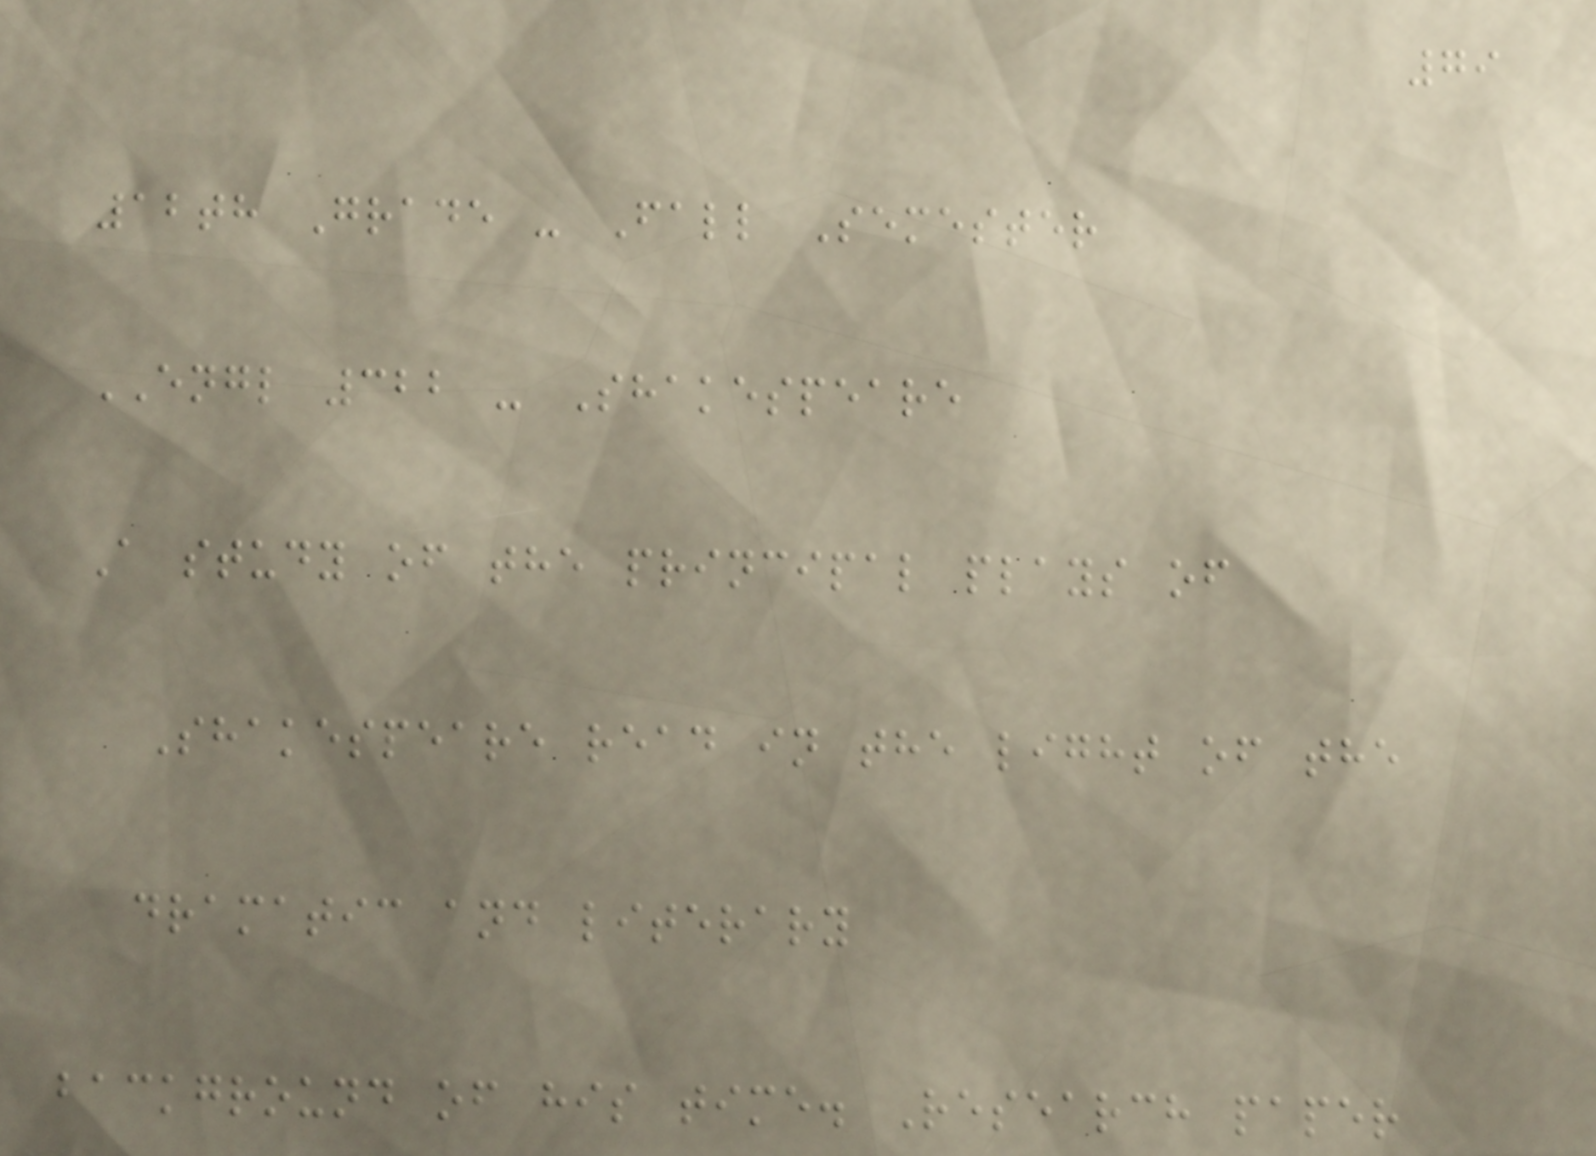79
12th Grade - Fall Semester
ENGL 322 - Shakespeare
A study of the principal plays of
Shakespeare read in the light of the
dramatic and literary
background of his time. Research paper
